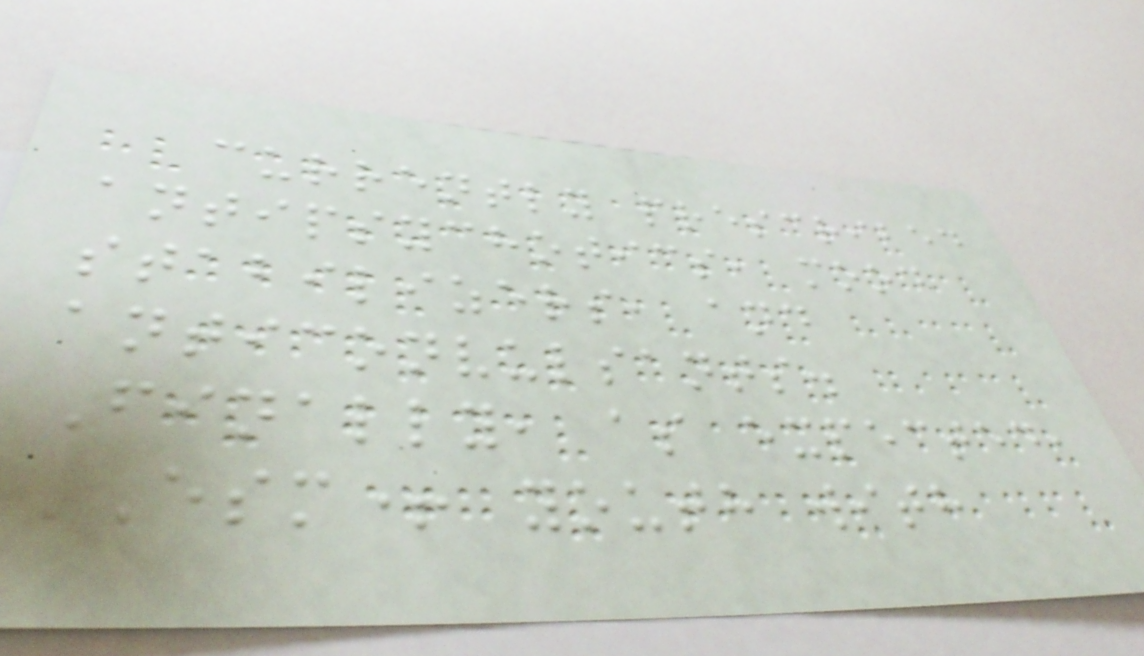currently prescribed
antipsychotics, mood
stabilizers, and
anticonvulsants.
Finally, as expected,
ESM+ youth with
